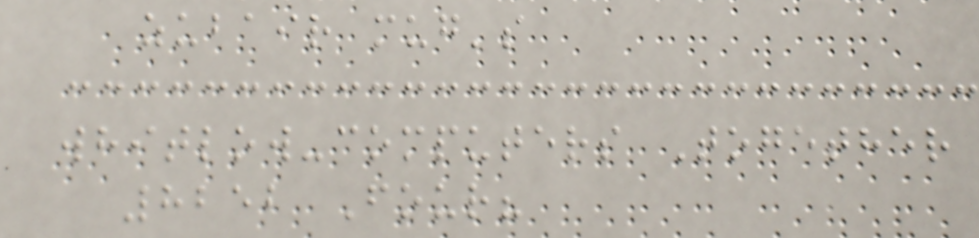zubair mug's
whitlow-computers Together
8252 Four?
